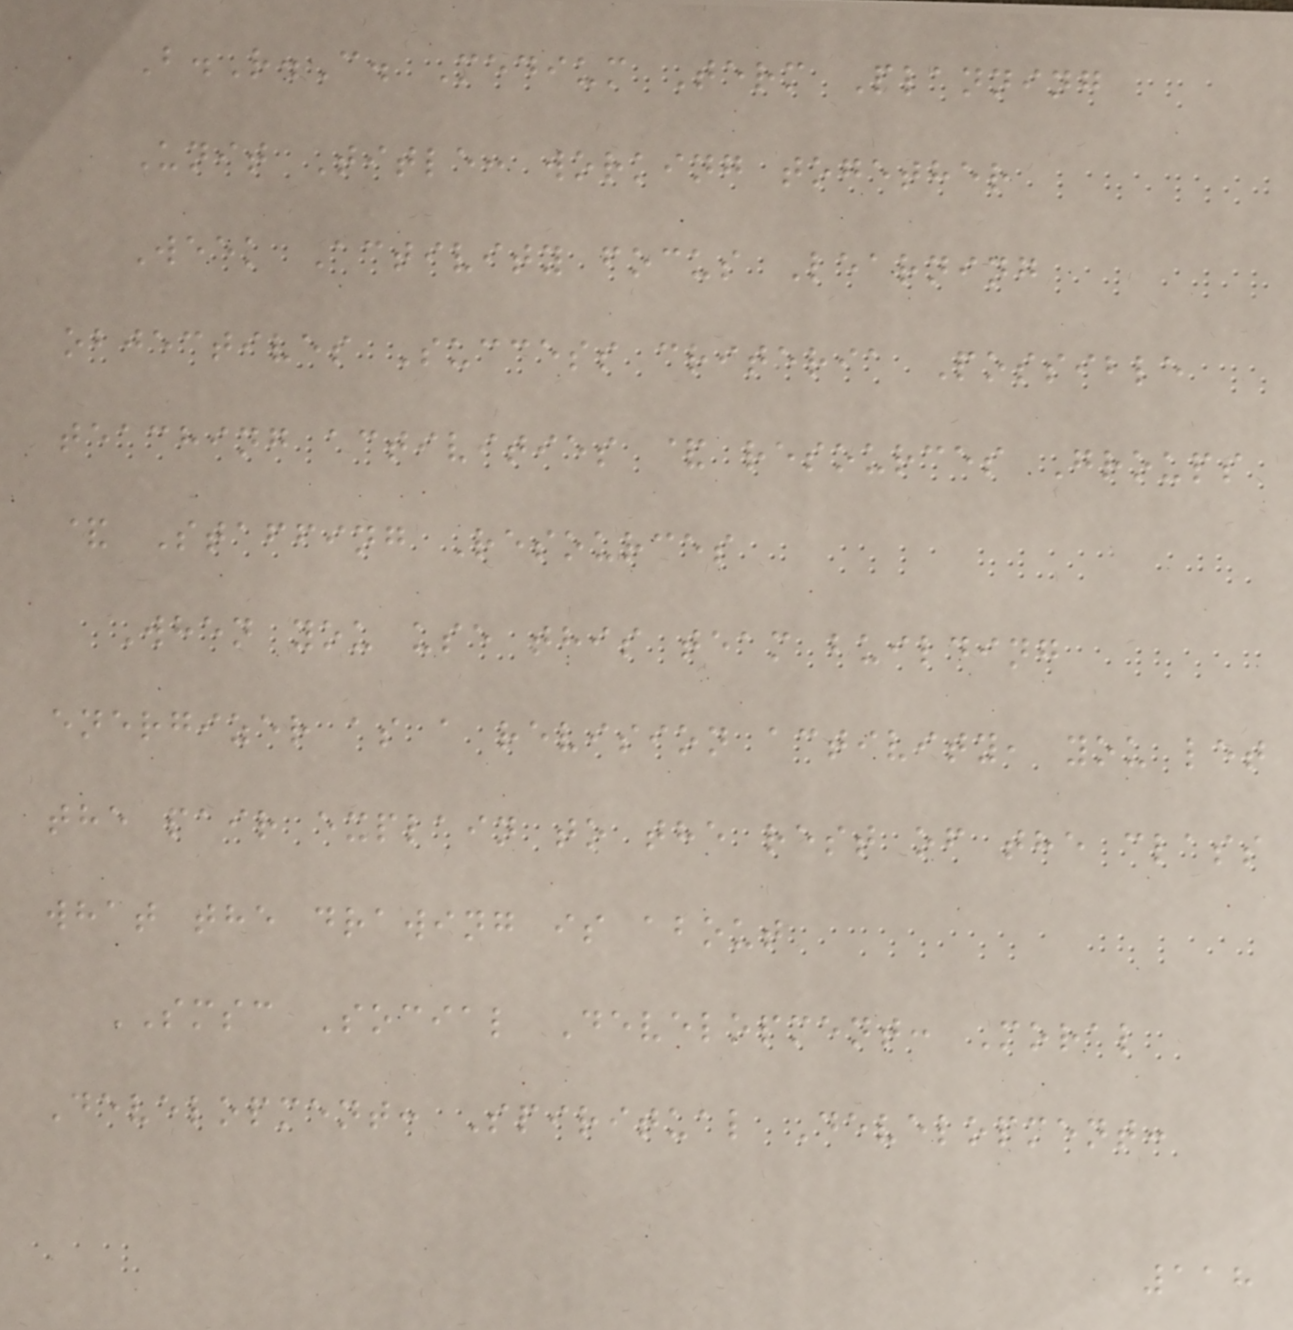B.R.C. Medium Term Planning
Unit Title: working together
Week Activity focus Learning
objectives Success criteria Possible
teaching activities & resources Groups
& Staffing Resources
When you use this team building
energizer as a revision activity, you let
the pair explain to the rest of the class
what the drawing is about
SMSC Social Development: Moral
Development: Spiritual Development:
118
